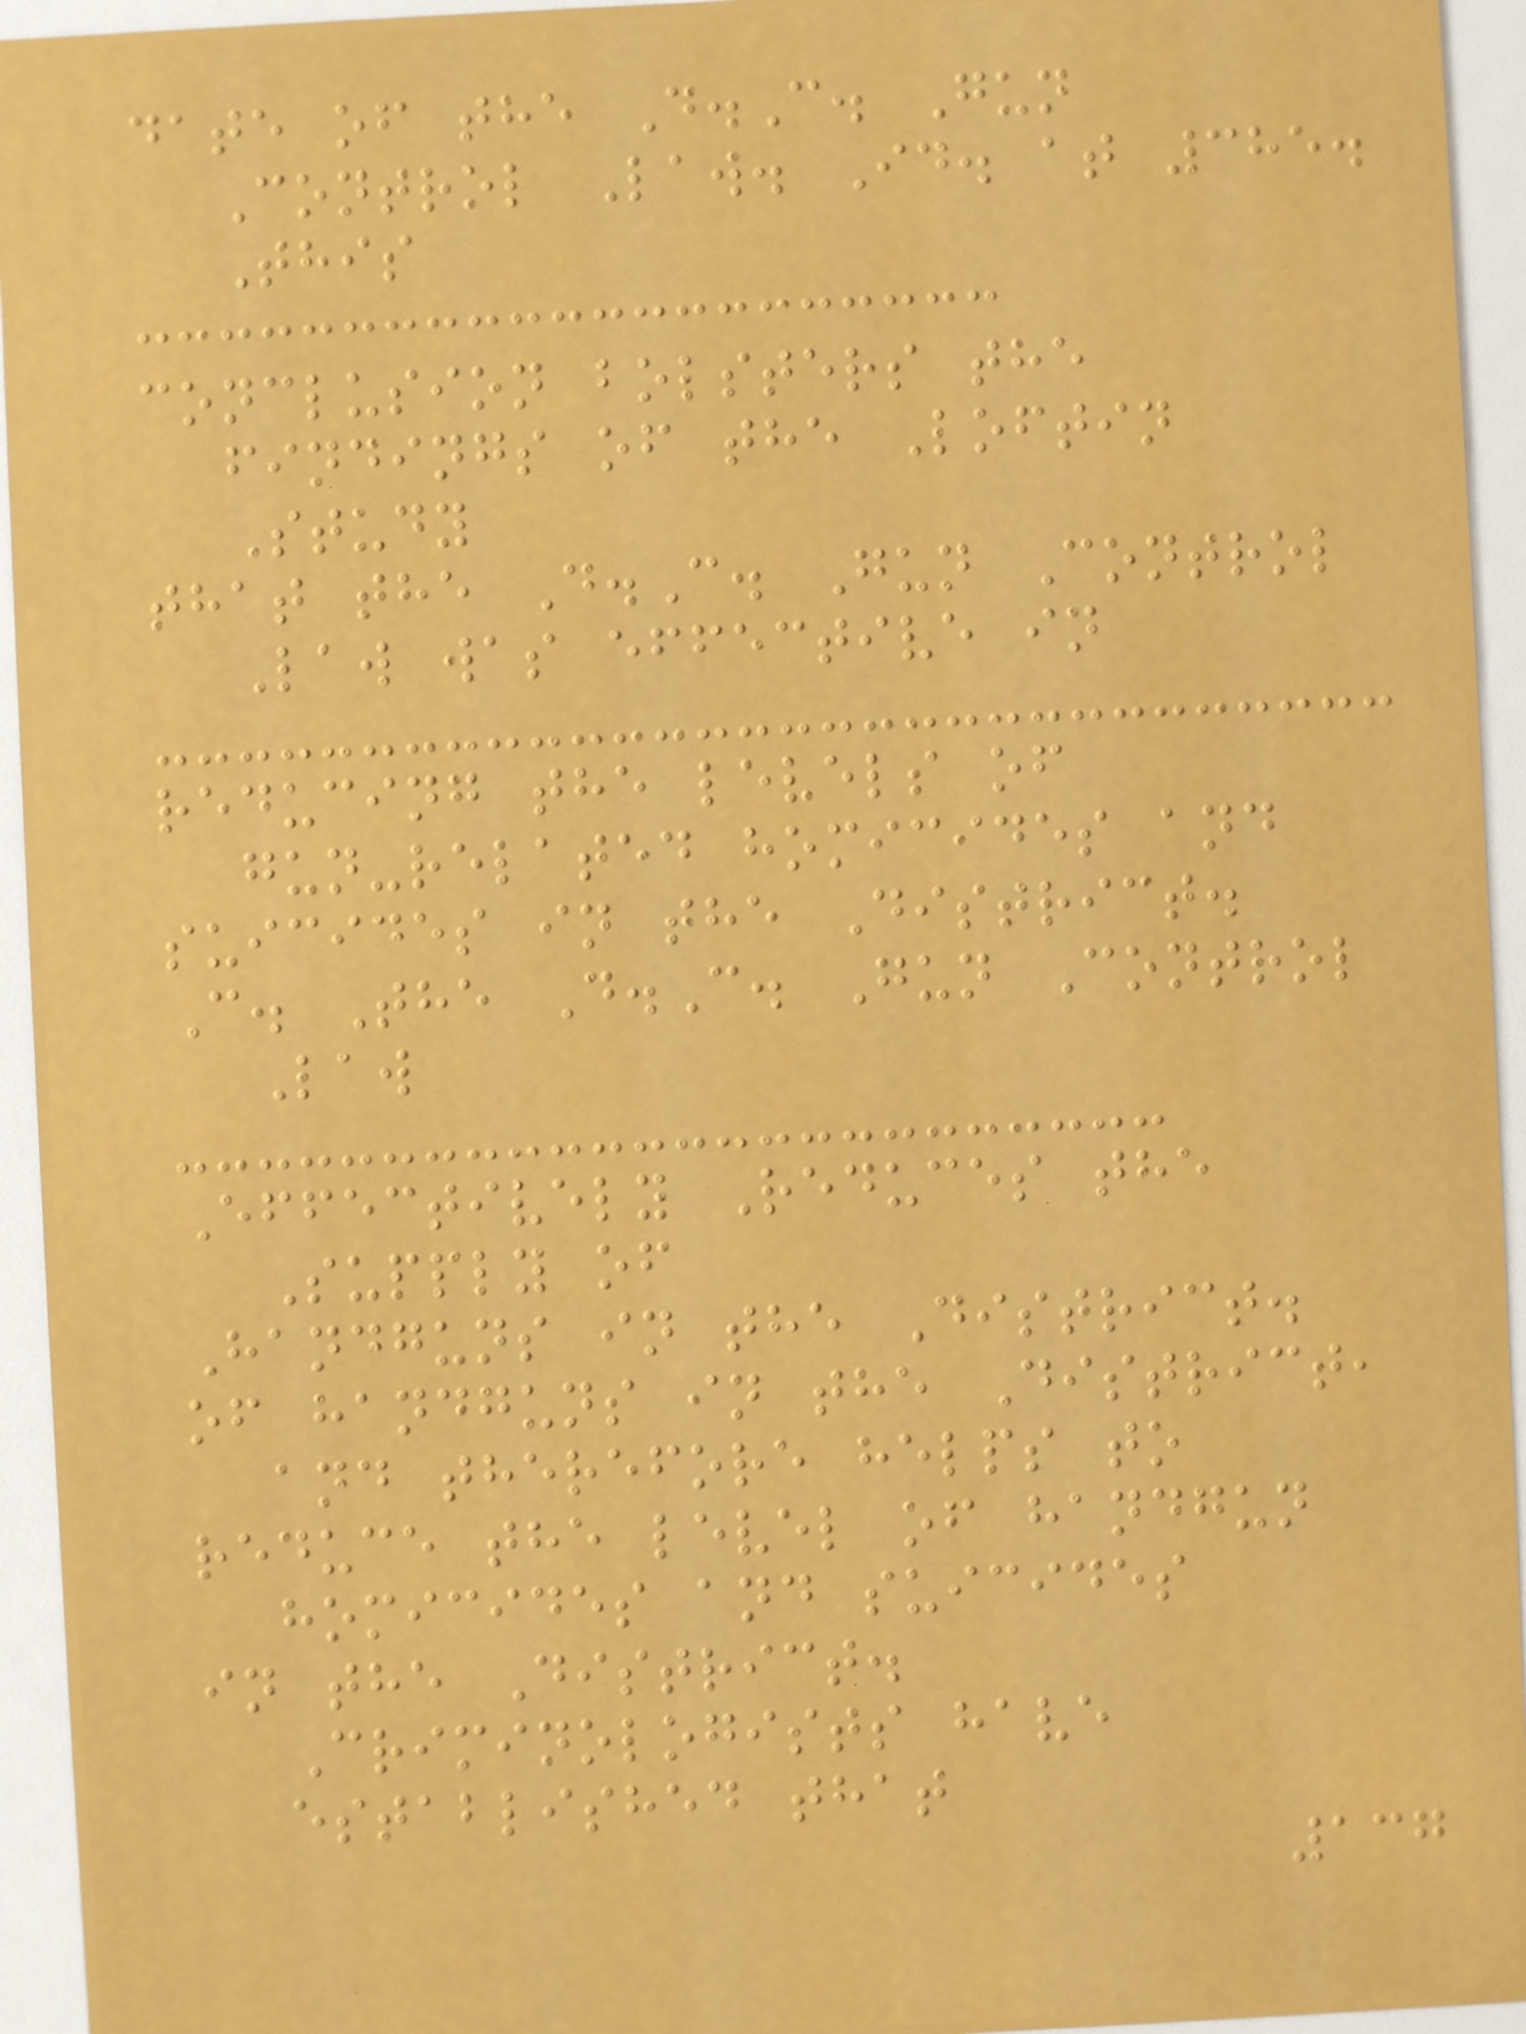date of the D.C. Gun
Control Law. Id. at 385.
This
conclusion bolsters the
findings of the Loftin
Study
that the D.C. Gun Control
Law was effective in
reducing the levels of
gun-related homicides and
suicides in the District.
C. The D.C. Gun Control
Law
Effectively Reduces the
Supply of
Handguns in the District.
of handguns in the District,
and therefore helps to
reduce the level of handgun
homicides and suicides
in the District.
Criminologists have
established that
137
